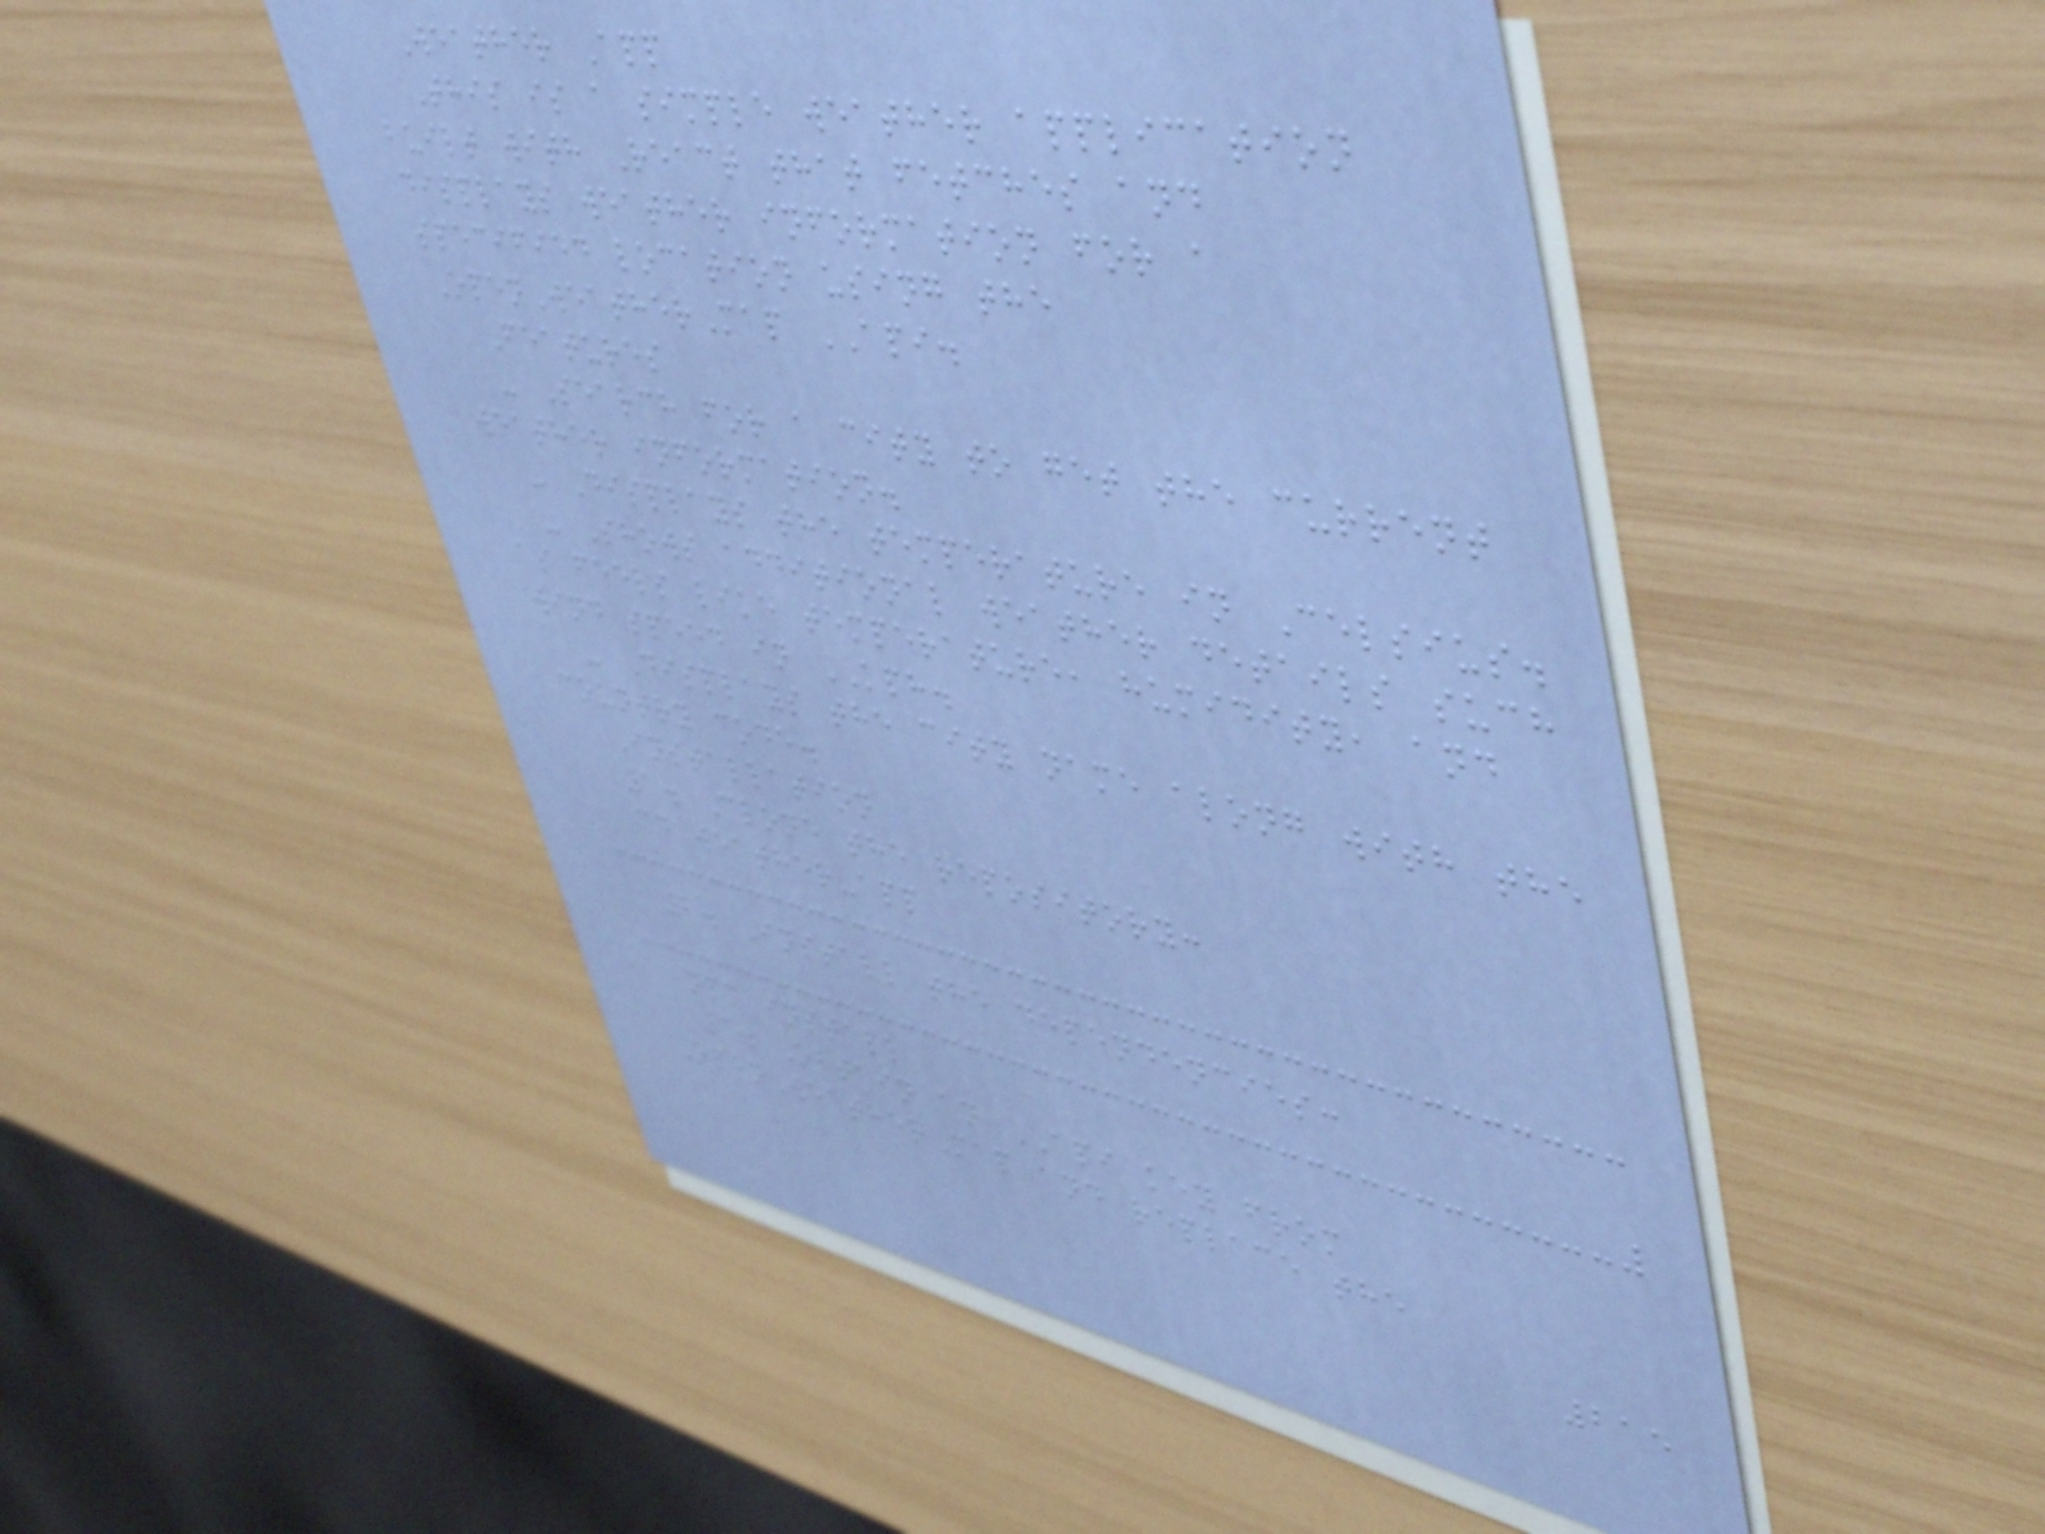Weather App
This is a simple weather application
built with React that fetches and
displays weather information for a
specified location using the
OpenWeatherMap API.
Features
- Search for a city to get the current
weather information.
- Displays the temperature in Celsius.
- Shows additional weather details such
as feels like temperature, humidity, and
wind speed in KPH.
- Displays the city name along with the
country code.
Installation
1. Clone the repository:
cd weather-app
2. Install the dependencies:
npm install
3. Obtain an API key from
OpenWeatherMap and replace the
215
